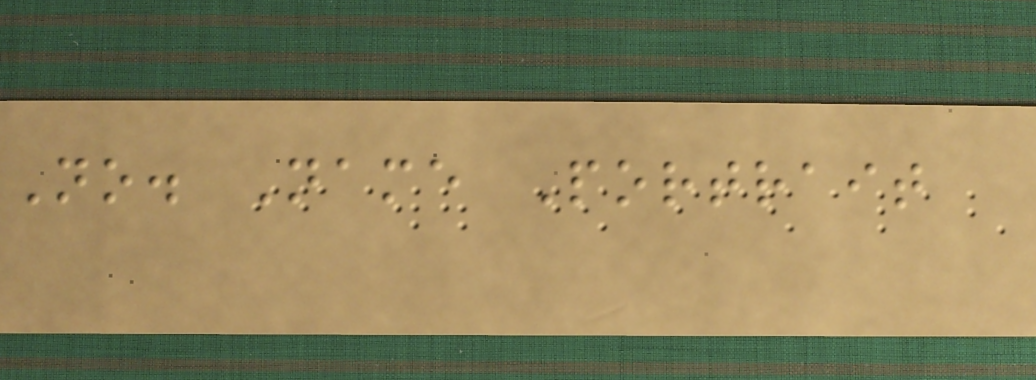No. Name Portrait
